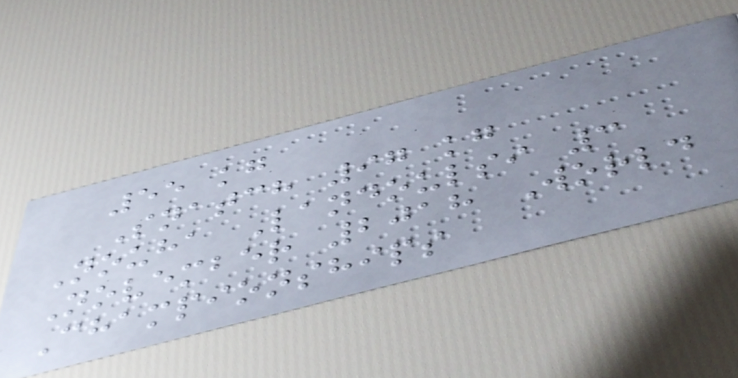55 kg
Snatch 97 kg
Nouha Landoulsi 3
November 2018 World
Championships
